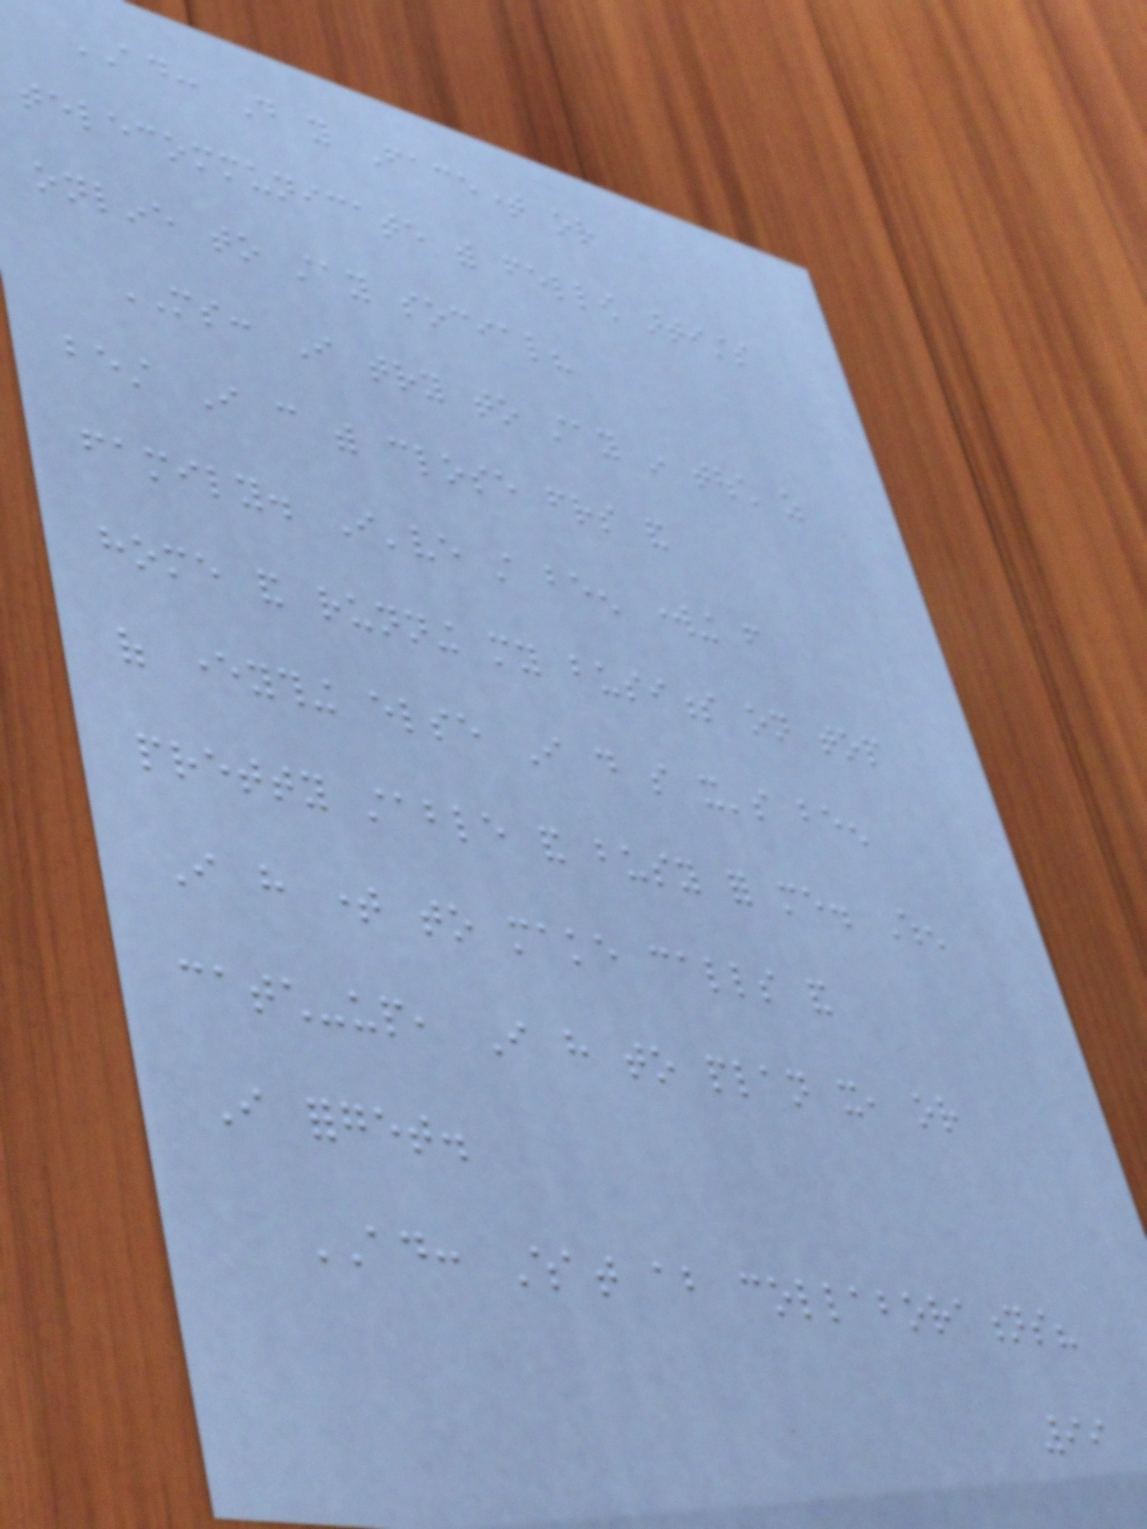AD: Do you Facetime or
telecommunicate with fellow artists
online to stay social?
MS: I try to stay in touch as
best I can with close friends and
family. I've still been working from
home and running my business on top
of everything else I do so it's been
pretty stable and busy for me. When
I have time to make calls and
catch-up, I have to plan it, or
I forget.
AD: What about collaborations?
99
